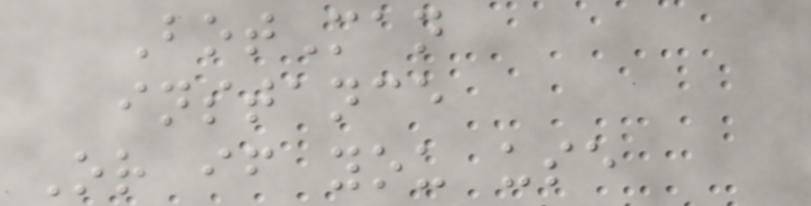BotMan
instance
Or if you use
